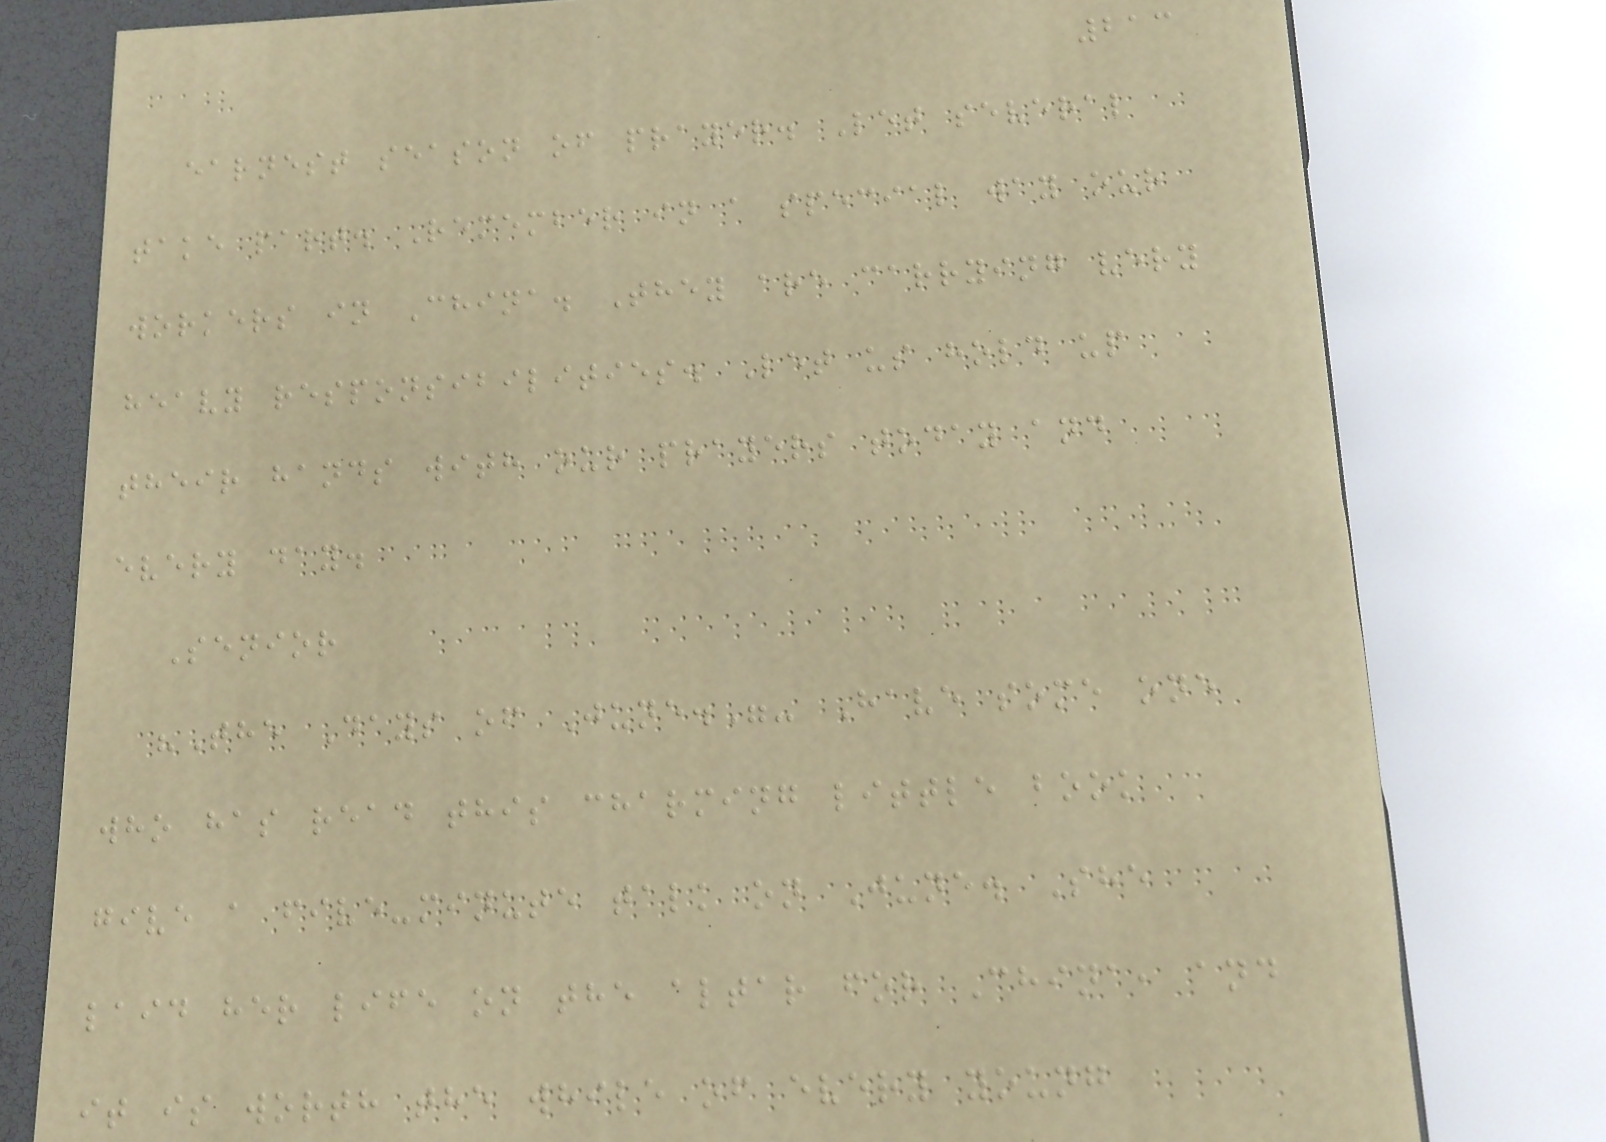213
earnest season of prayer. Let several
take part. Remember in a special way our
workers in China. They are carrying very
heavy responsibilities. Let us hold up
their hands with our prayers today and
every day.
Senior
"The Days of June."- Have some one
who has read this charming little book
give a five-minute talk on June. She
laid her life on the altar for China, and
it is worth the while of every young
